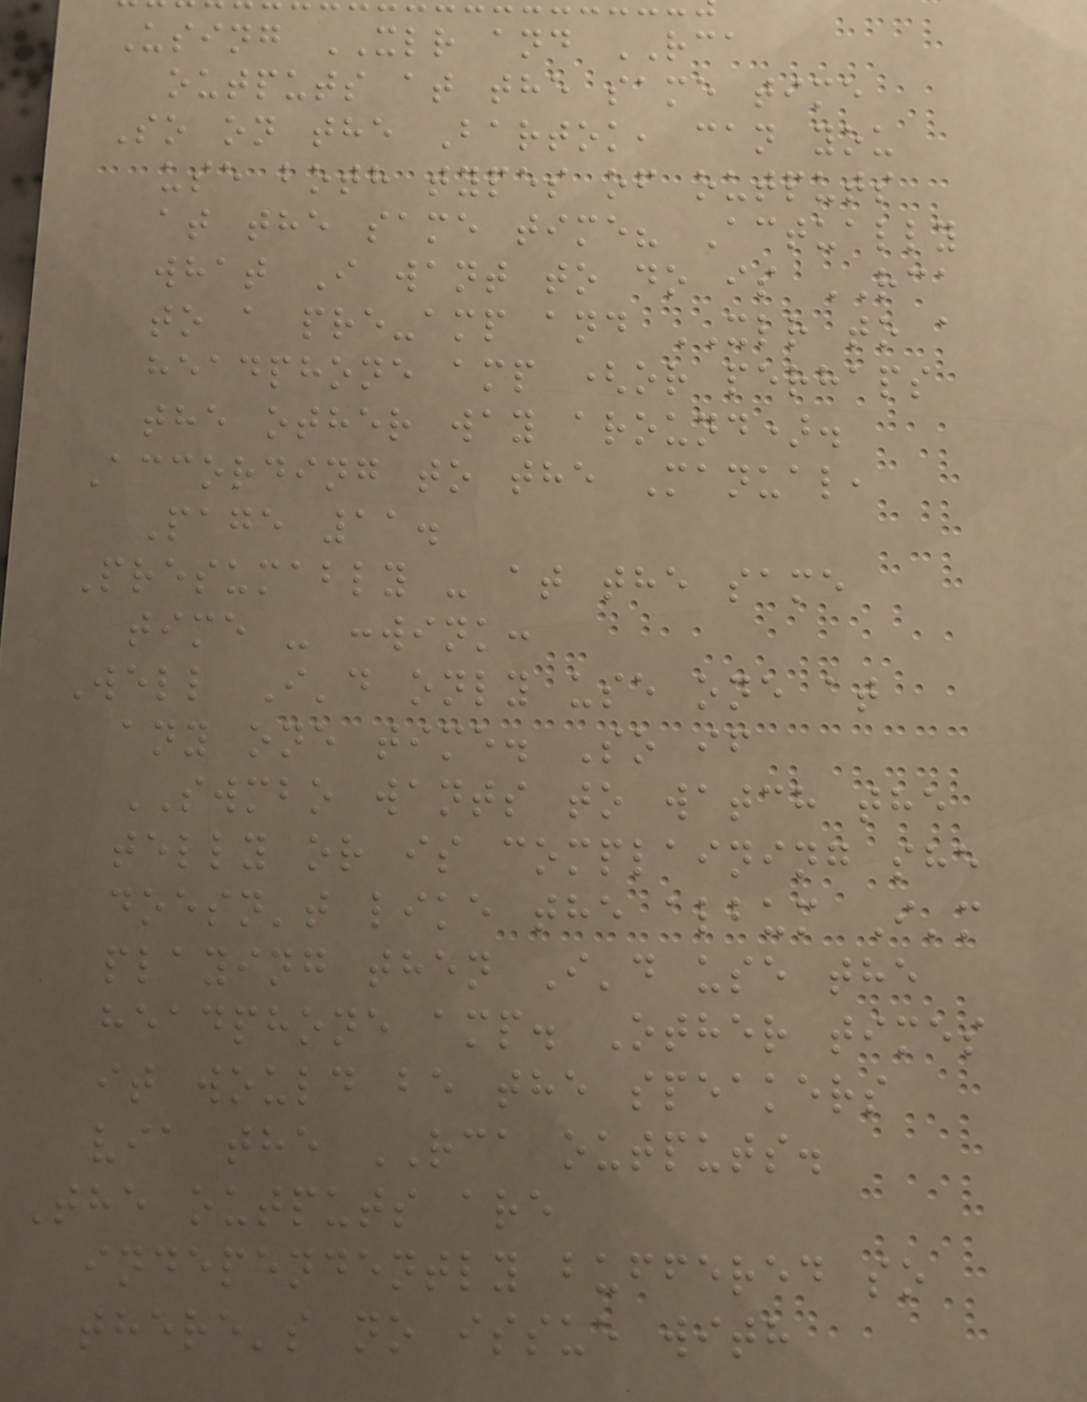Using XLR and RCA
outputs at the same time
So on the Bartok, can you
use both types of outputs
at the same time? Actually
what I want to do is RCA
to a pre-amp and XLR to a
headphone amp (or perhaps
the other way around).
According to the Manual,
Page 11.
Presumably - at the same
time - :wink:
Well I'd only use one at
any one time. So if
SWMBO wants to watch the
telly or is complaining she
doesn't like the album I'm
playing then I'd use the
headphone amp. Other times
it would be the speakers
via the RCA outputs.
The outputs are
independently buffered so
there's no issue with
